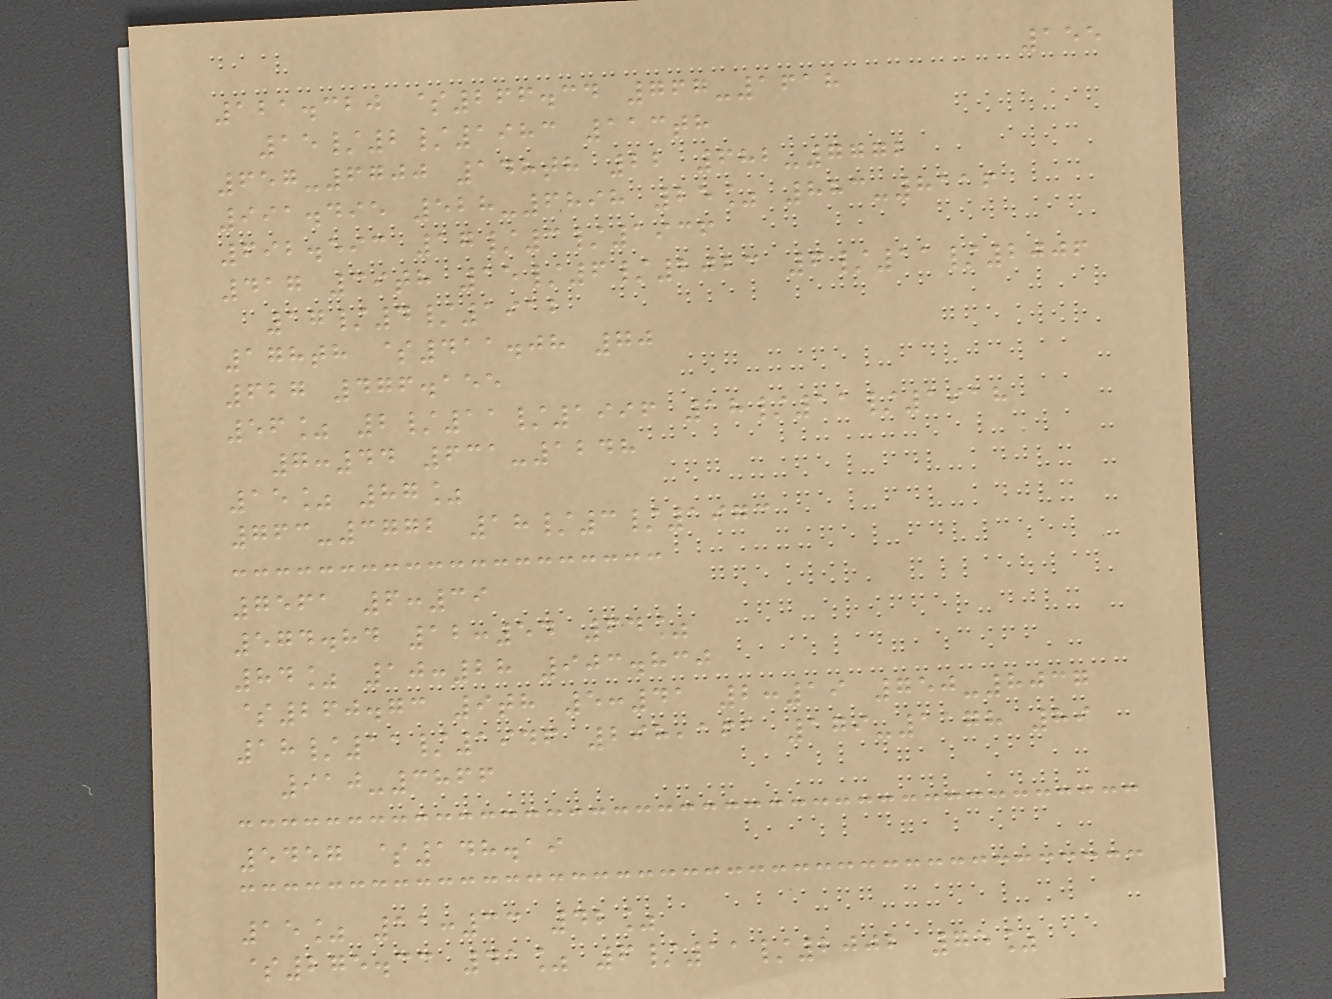155
121.320 $266.34 767-1618
15/2/1983 113th
657-6700 148th 22 682-7772
991.495 528-6898 25% 883-8116
692.593 17/3/1936
417 39th 15/6/2023 6/11/2006
17/4/1912
178th $411.08 70
627 476.155
56% 2/11/1996 18/11/1918
7:44 631-1248
15% 87%
763-3772 18/3/1973
7561 6:39
574.84 12:54 64%
84% 10:28 903.830
$260.73 9th 5:41 2:19 750-8037
18/11/1946 298,161 179-1178 89
910-3866
5457 $148.19
15% 11:33 42%
$275.33 41% 6/11/2002 75%
